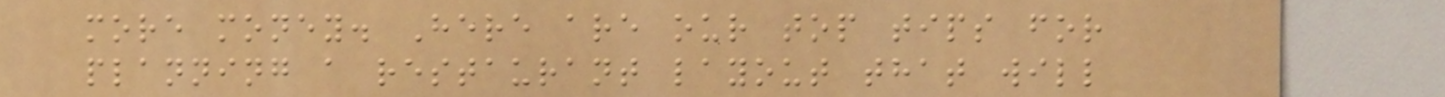more money. Here are our top tips for
planning a restaurant layout that will
